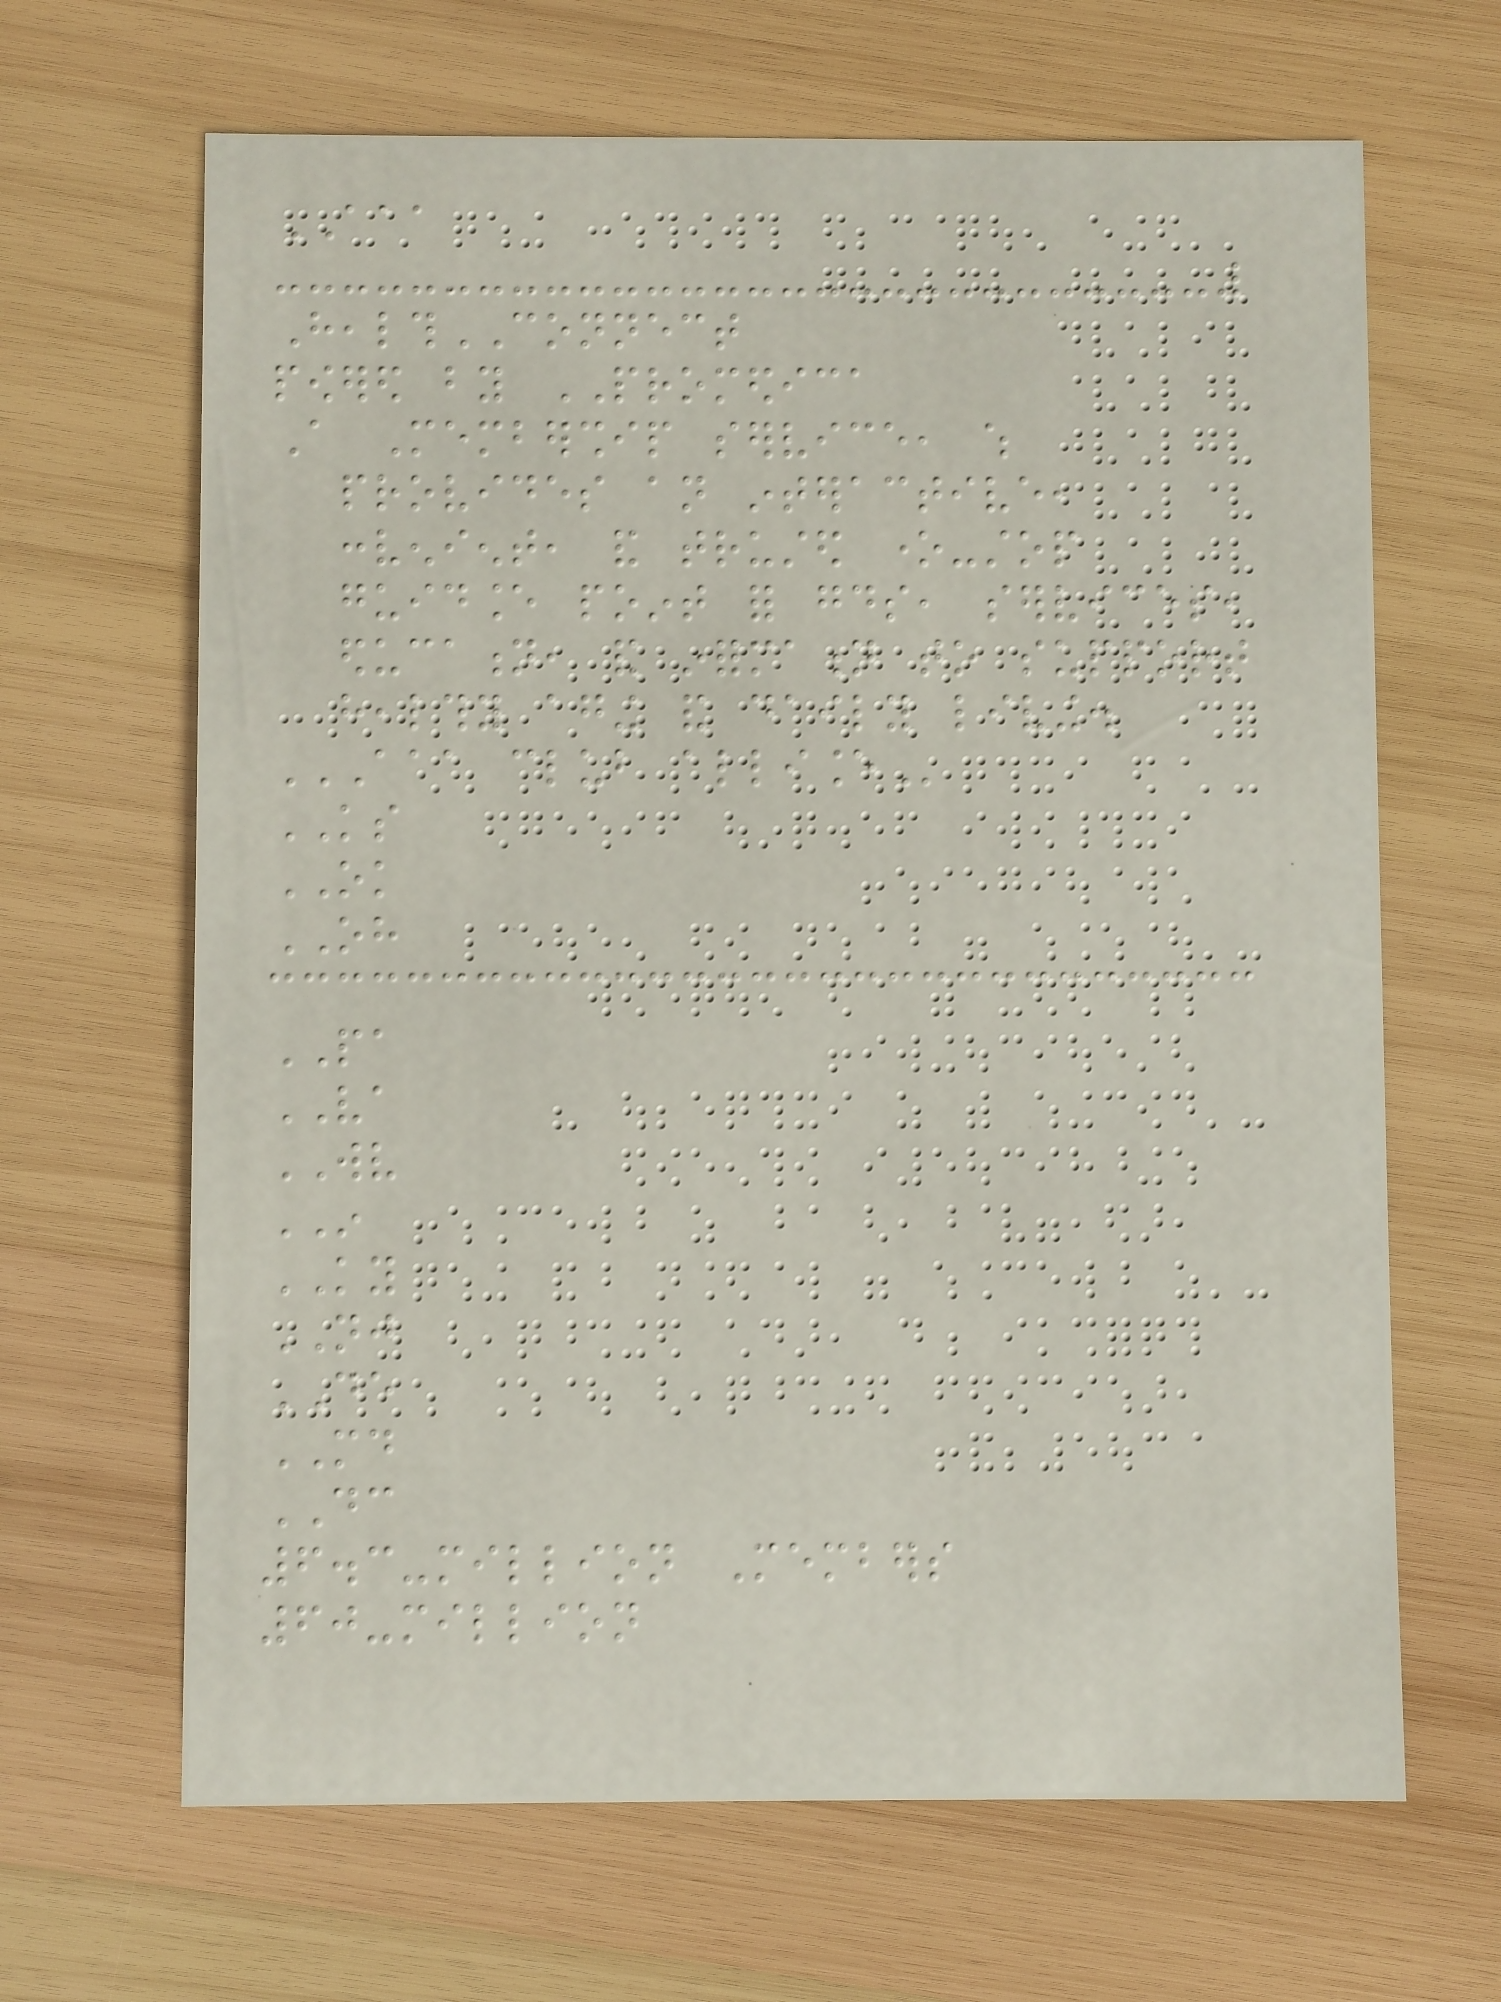AAA
HealthCONNECT
powered by PROMEDICA
A Membership service, which
provides an interactive,
convenient, and trusted one-stop
guidance point for goods, services,
education, and information to support
healthy aging and daily living.
AAA CLUB ALLIANCE
KS
OK
OH
PA
VA
WV
IN
KY
NJ
DE
MD
DC
6.3-million Members
60-million
